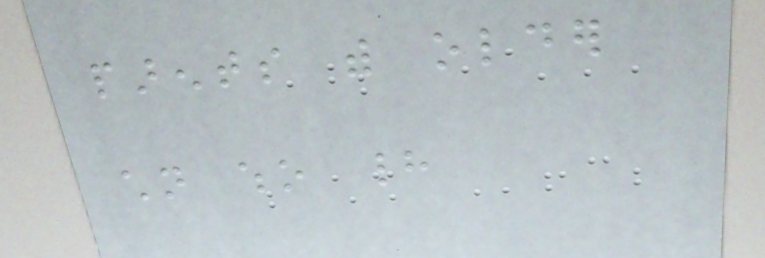parents with older
children who had
